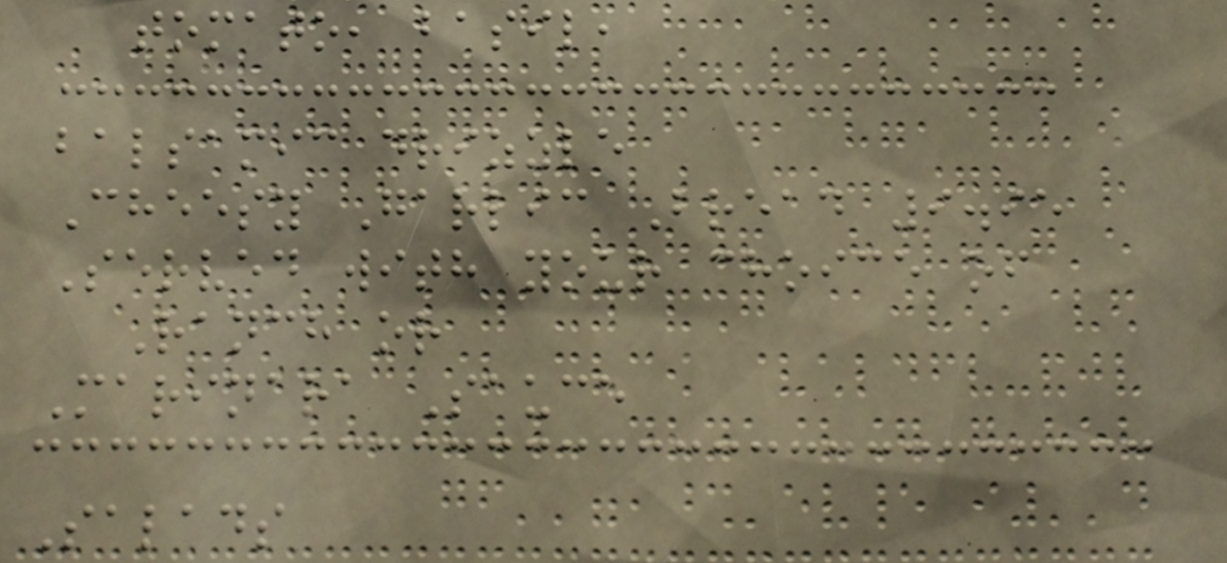tomato, basil,
balsamic drizzle
Cheesy Garlic Bread 9.95
Served with your choice of
Ranch or
Marinara Sauce
Salads
